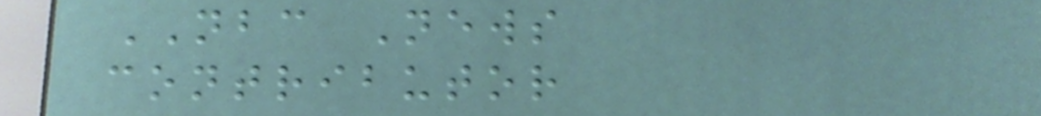NBC News
contributor
